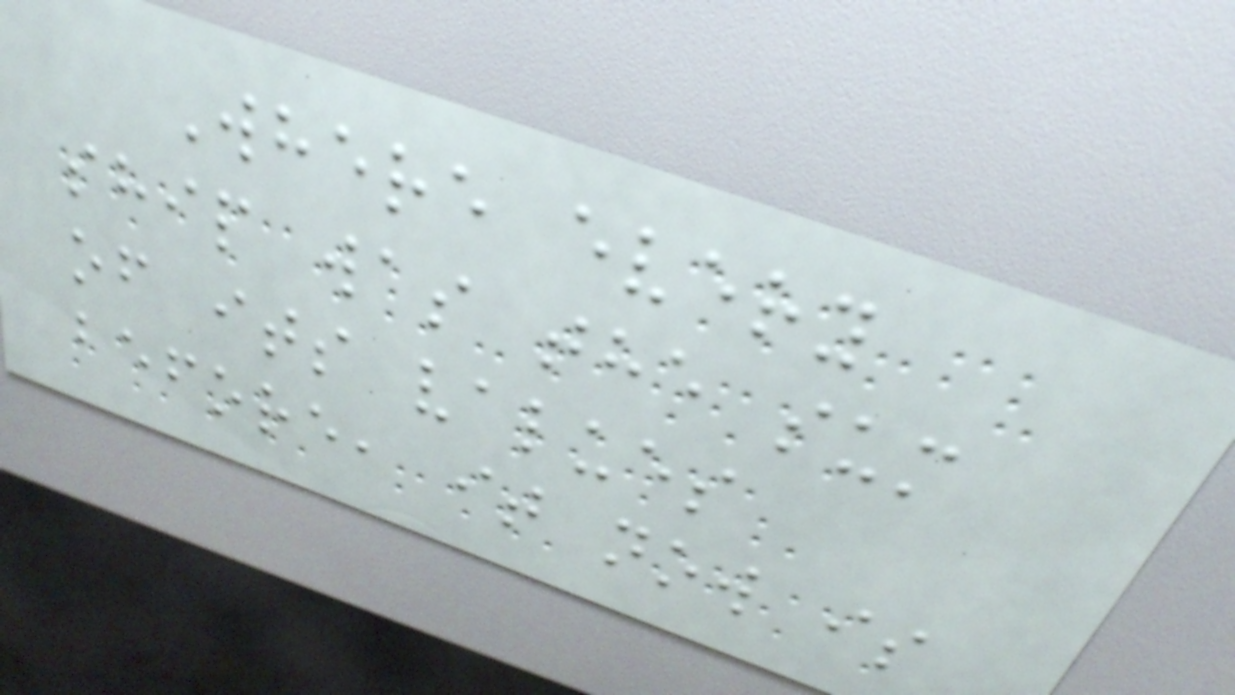Where every
ship was the sum
of its values
before, it now is
